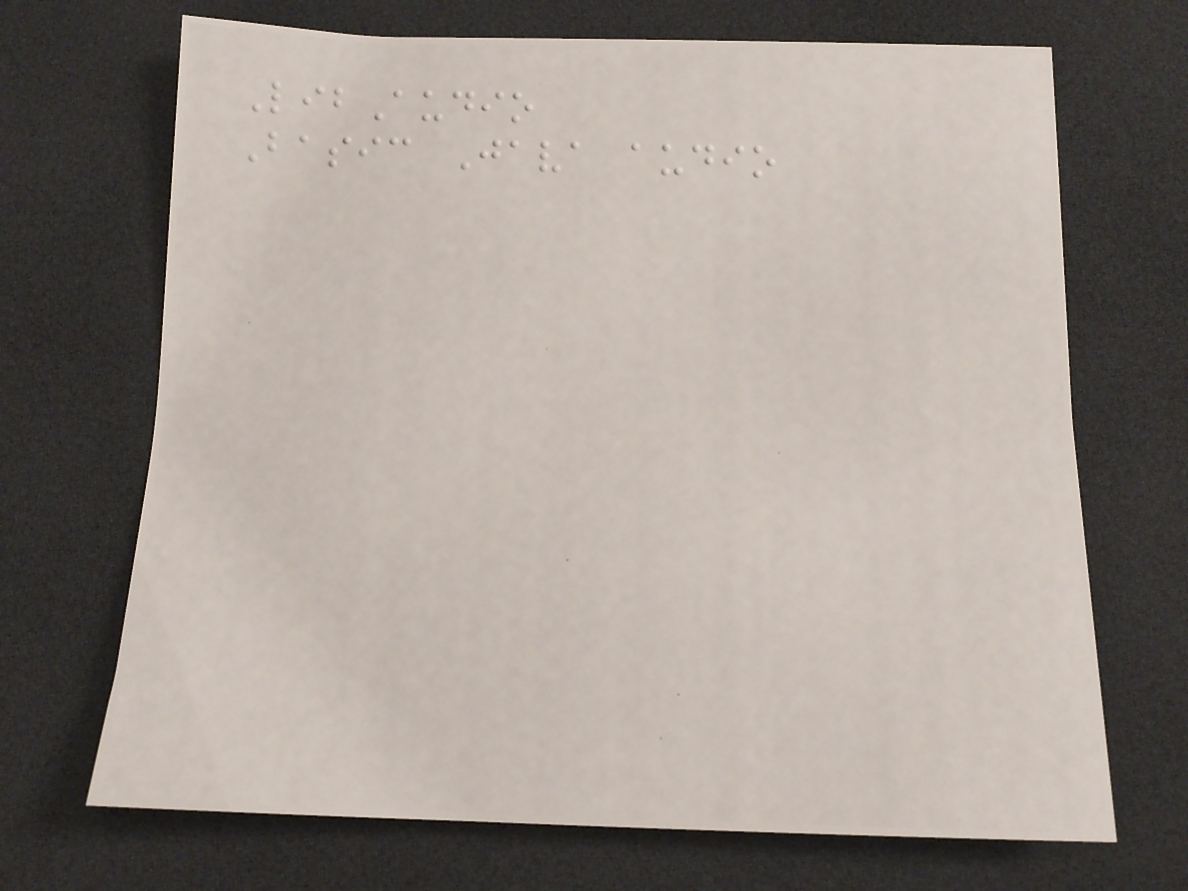LibAudio
Basic Java audio
